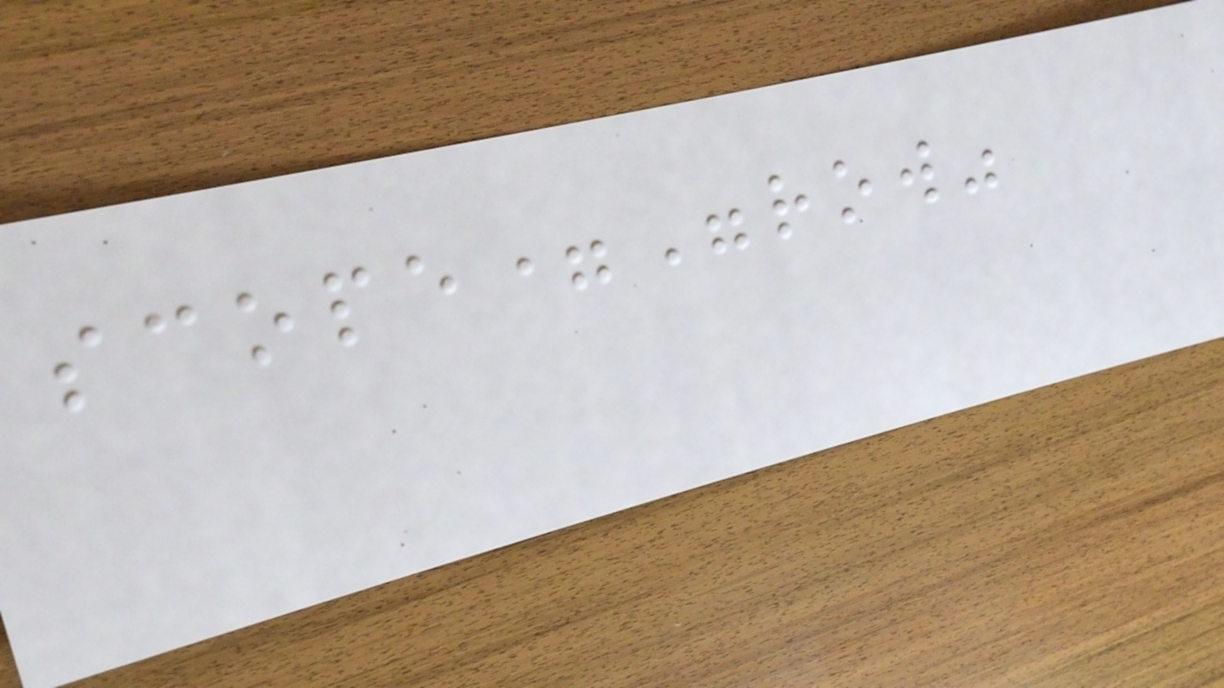scope="row"
